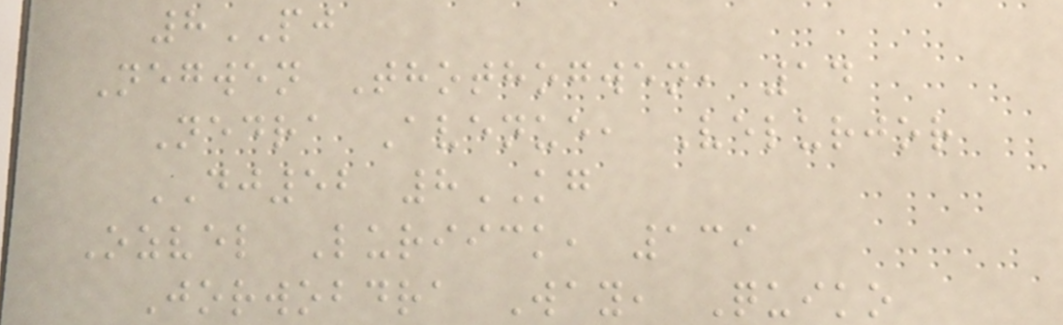8PJ
Negwen Thothogwen, 14
Nedra Avenue, Velurjor
DJ52 8KG
Ozvel Luriick, 139
Jorwobdra Way, Quiko
